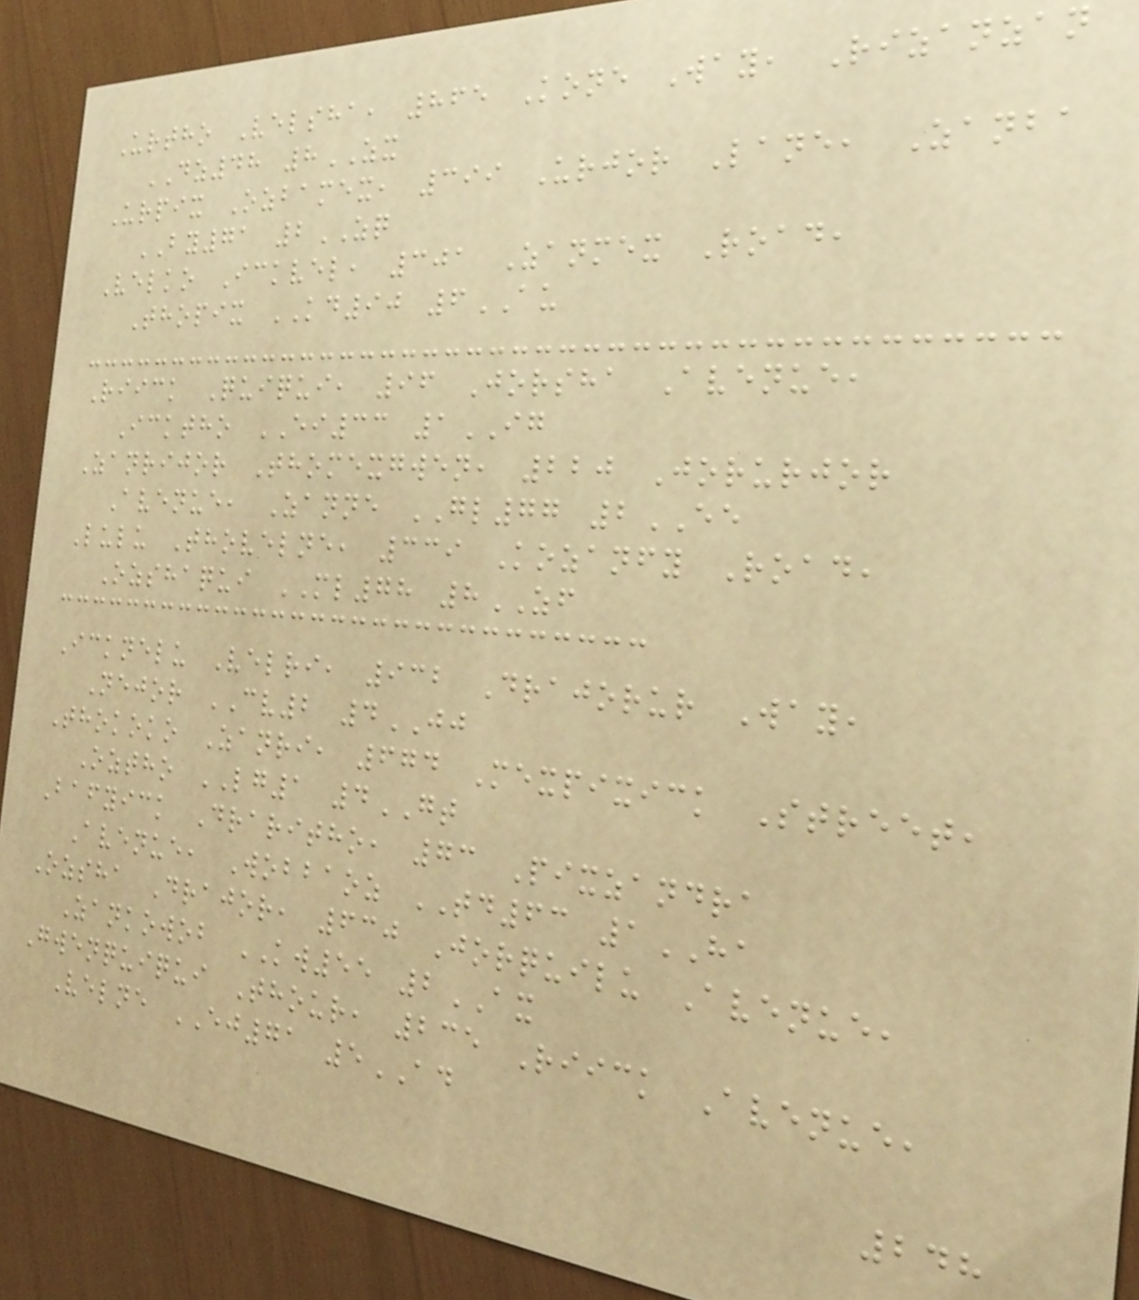Urtho Velsha, 865 Kone Way, Rizanzan
DZ48 8ZX
Urpix Ozbamex, 399 Urjor Lane, Zanba
BY71 2ZQ
Velko Ickvel, 301 Zanmex Road,
Thopix KD90 6AU
Riick Quiqui, 96 Jorsha Avenue,
Icktho EI33 1IG
Zanrijor Thomexgwen, 220 Jorurjor
Avenue, Zanne GL77 2EE
Lulu Thovelne, 339 Kozanfy Road,
Ozshaqui ML78 8ZF
Icknelu Velri, 932 Drajorur Way,
Nejor CV2 4JJ
Thokoko Zanri, 674 Mexpixick Street,
Oztho LG1 4GT
Bafyick Draritho, 73 Pixzandra
Avenue, Wobbaoz TD63 1HA
Ozsha Drajor, 630 Jorquilu Avenue,
Zankowob KW55 2AX
Gwenquiqui Thour, 235 Riick Avenue,
Velne EJ71 5AD
248
